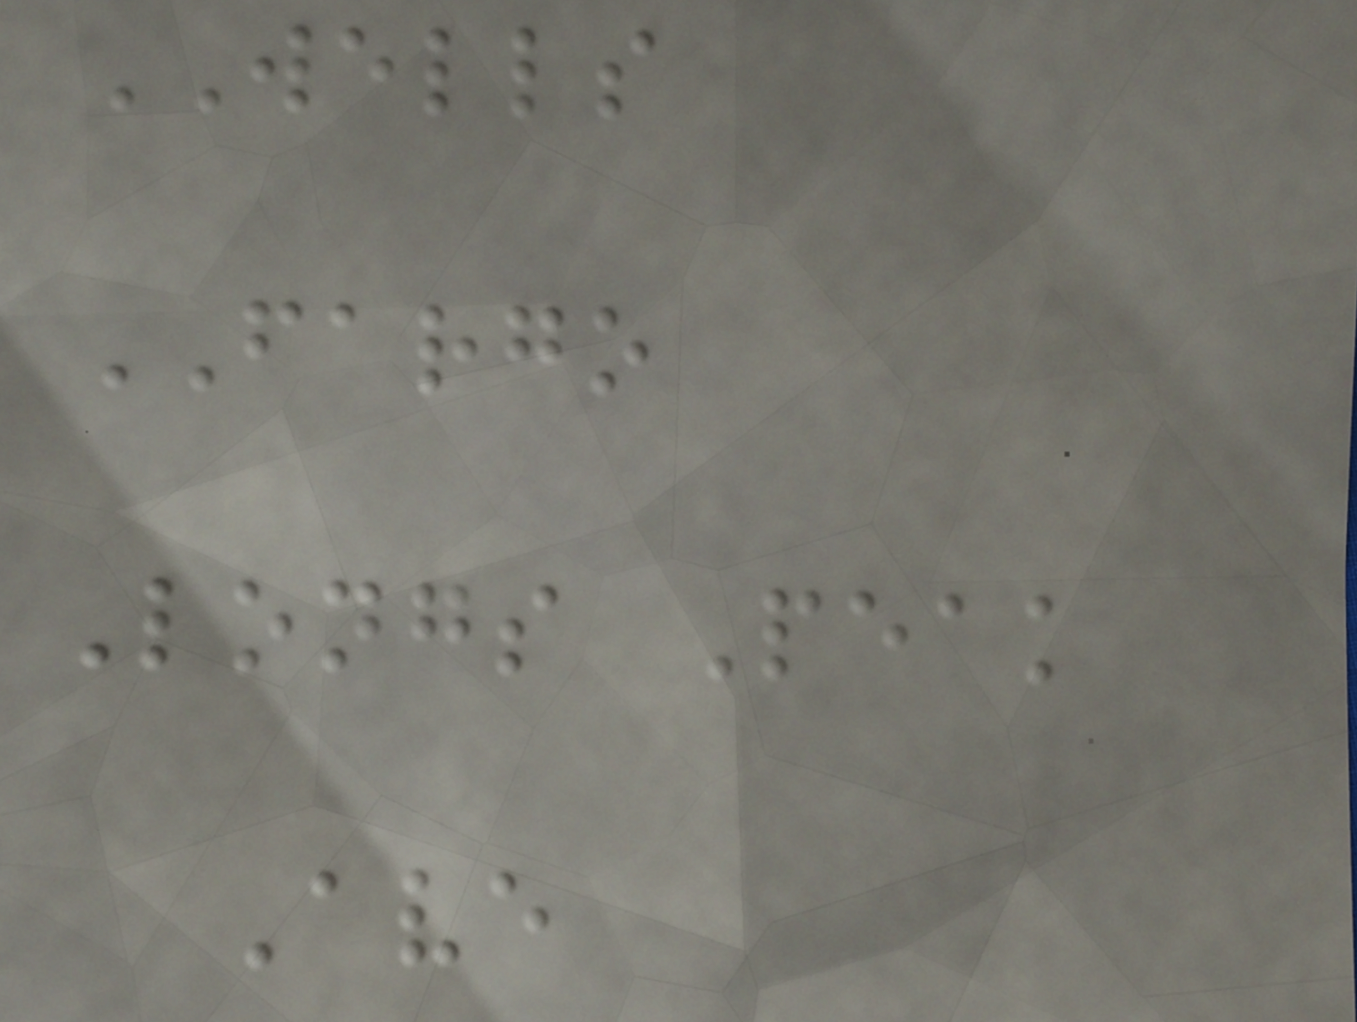WELLS
FARGO
Longs Peak
Ave
